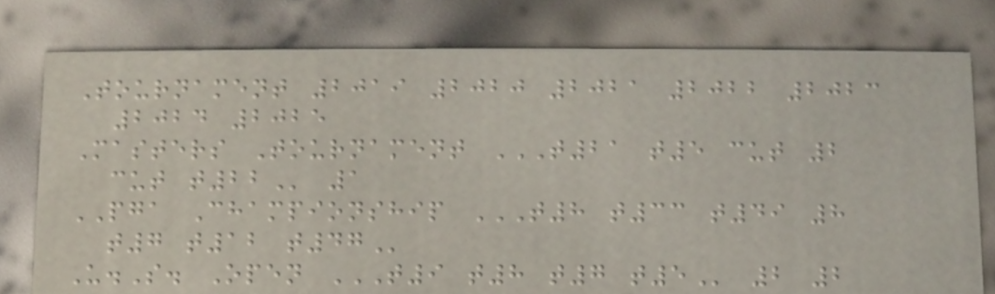Tournament 2019 2020 2021 2022 2023
2024 2025
Masters Tournament T21 T5 CUT 2
CUT T22 1
PGA Championship T8 T33 T49 8
T7 T12 T47
U.S. Open T9 T8 T7 T5 2 2
